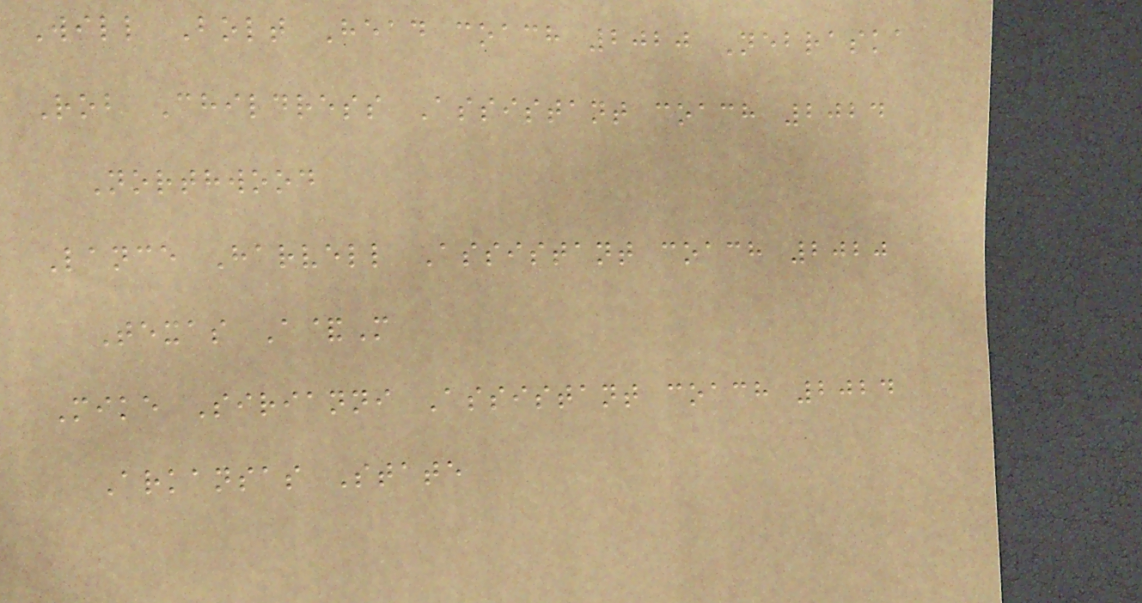Will Bolt Head coach 2020 Nebraska
Rob Childress Assistant coach 2024
Northwood
Lance Harvell Assistant coach 2020
Texas A&M
Mike Sirianni Assistant coach 2024
Arkansas State
